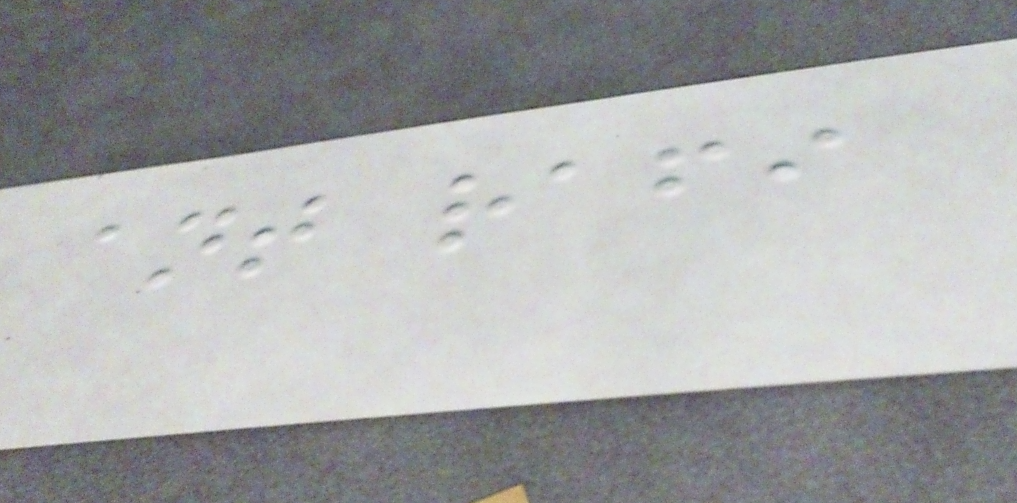ant rafi
